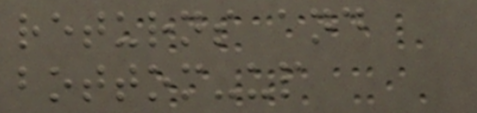returns and
bottom-up
